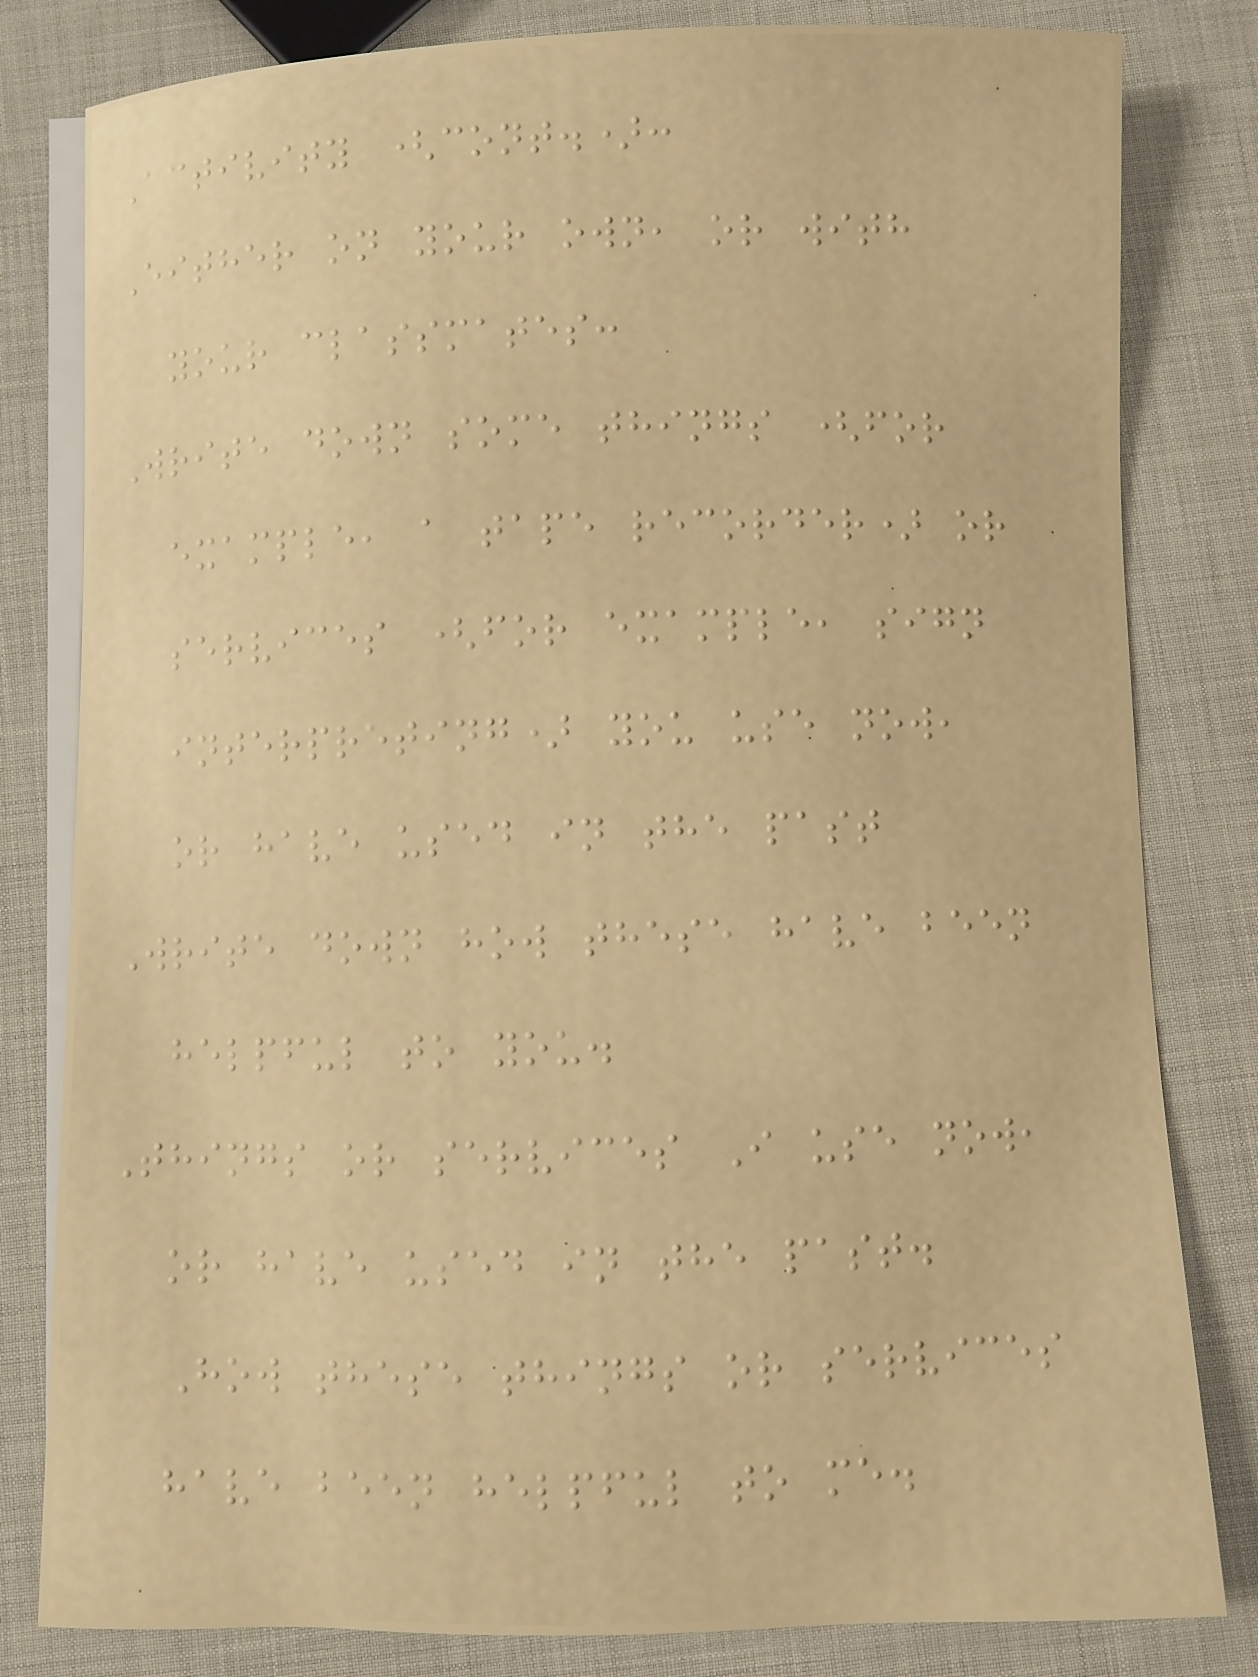Activity (cont.):
Either on your own, or with
your classmates:
Write down some things (for
example, a tape recorder) or
services (for example, sign
interpreting) you use now,
or have used in the past
Write down how these have been
helpful to you.
Things or services I use now,
or have used in the past.
How these things or services
have been helpful to me.
